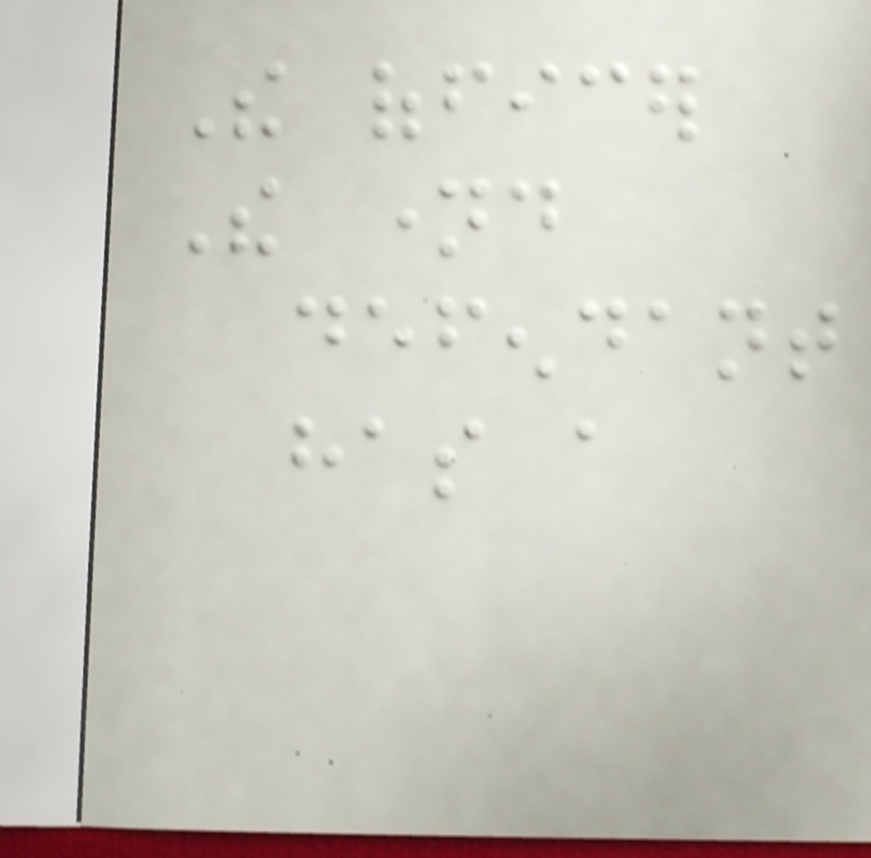The officer
The named
defendant
has a
